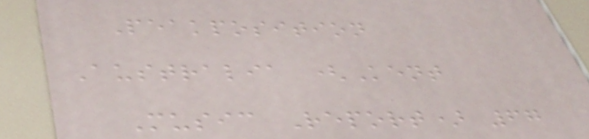Peakposition
Australia (Kent
Music Report) 67
